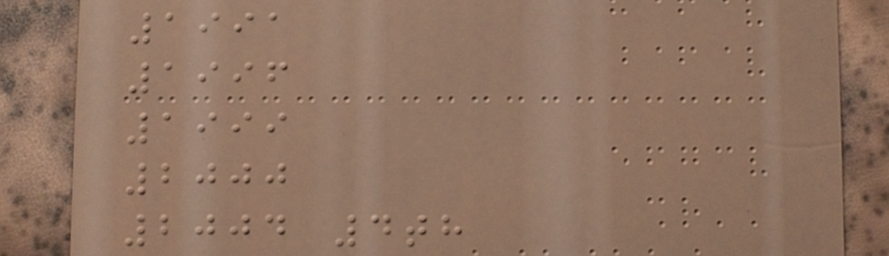1991
1996
1999
2000
2004 4th
